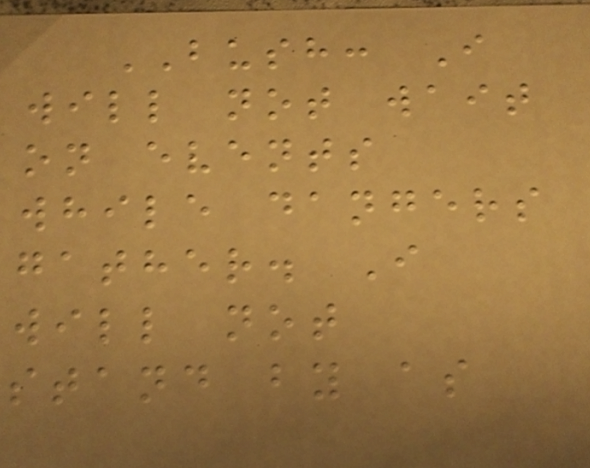BUSH: I
will not wait
on events
while dangers
gather. I
will not
stand by as
